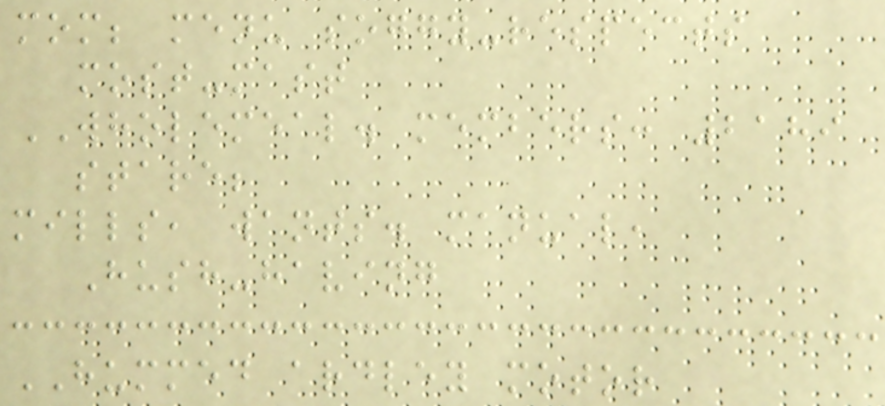mom; menu soggy-respects
most-mast
WHOLEMEAL. members: 2189
stare;
mills, wants. manual,
Hush-having
HUMMED ardley motor
